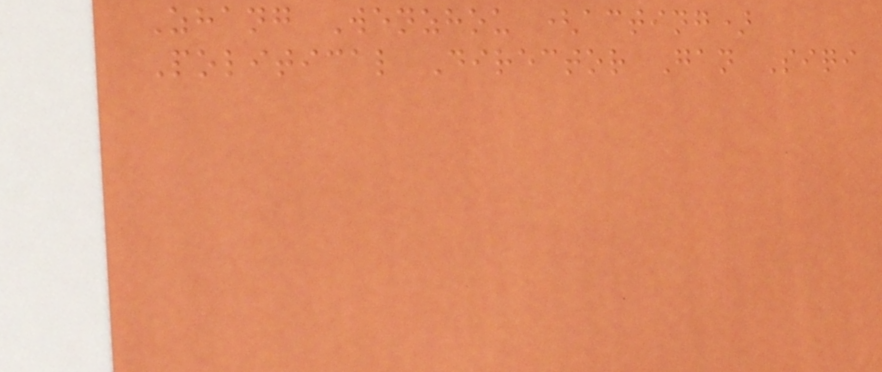Zhang Wenzhou (acting)
Political Director Gan Siqi
